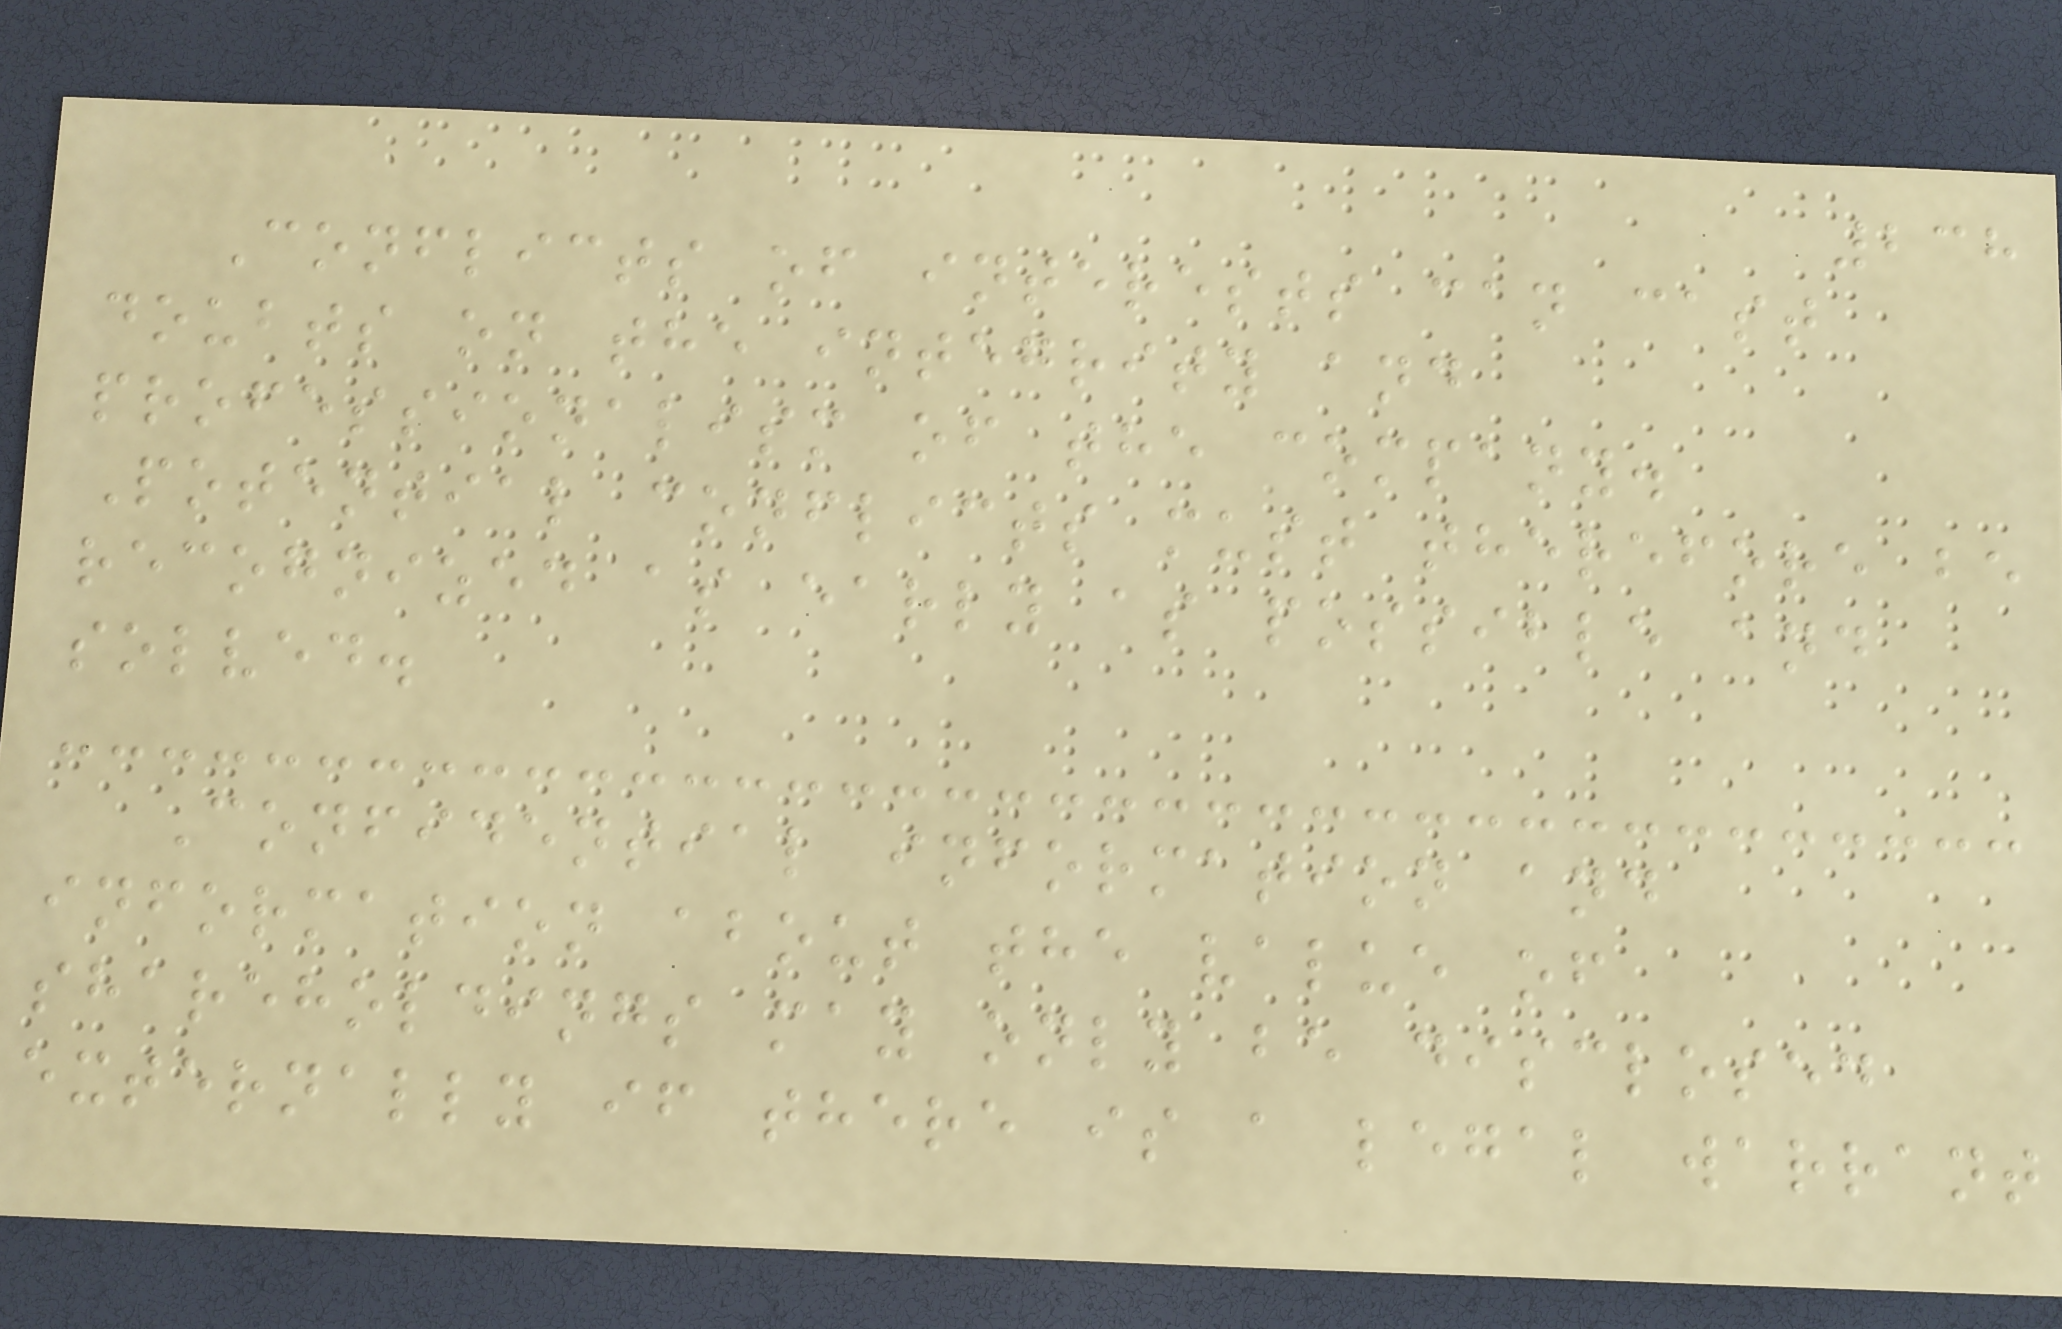238
Conflicts of interests can cast
doubts on the integrity and
professionalism of the company.
Potential conflicts must therefore be
recognized as early as possible and
solved.
Confidential information and
information about the value of
shareholdings may only be disclosed
externally if there is a legal warrant
